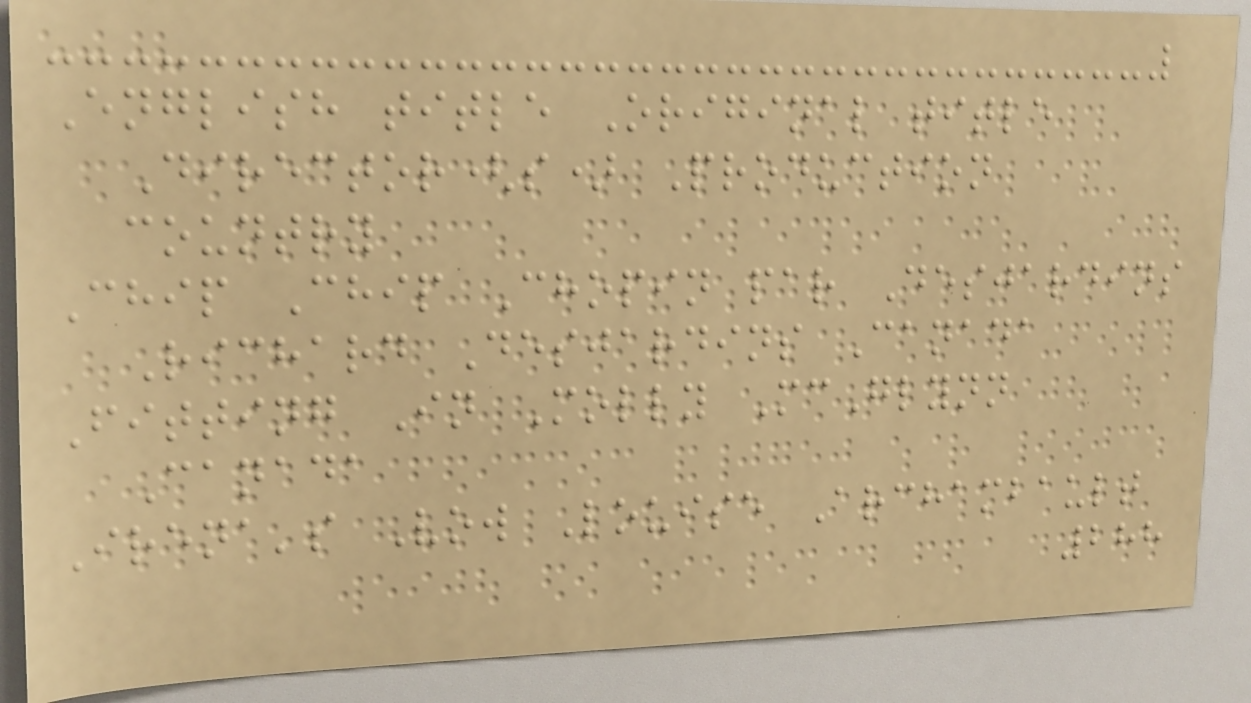English title Original title
Director(s) Production
country
Chip Chip Chopin par Desjardins
Richard Desjardins Canada
Fitting In Molly McGlynn
Canada
Irena's Vow Louise Archambault
288
